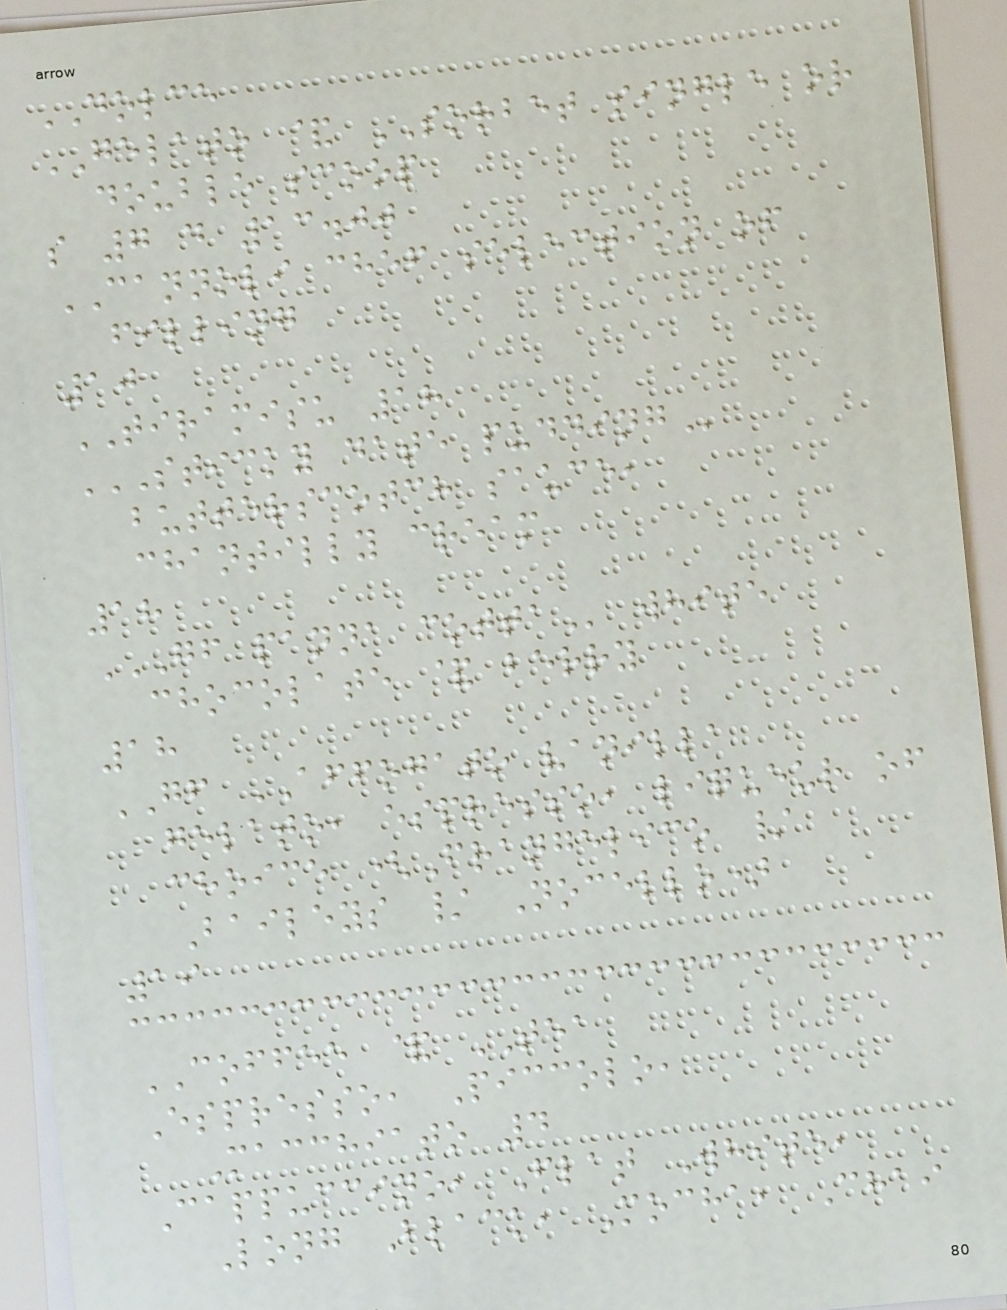DOLCE
GELATO & SORBET single or
double scoop
s 7 d 13.00
CANNOLI chef selection of
filling
10
TIRAMISU 18
STICKY DATE PUDDING
butterscotch sauce,
chantilly cream
18
GF PANNA COTTA white
chocolate & berry
18
GF AFFOGATO vanilla
gelato, espresso, liqueur of
choice (Frangelico /
Baileys / Nocello)
19
COFFEE & TEA
Espresso, Piccolo,
Macchiato 4
Cappuccino, Flat White,
Long Black, Mocha, Chai
